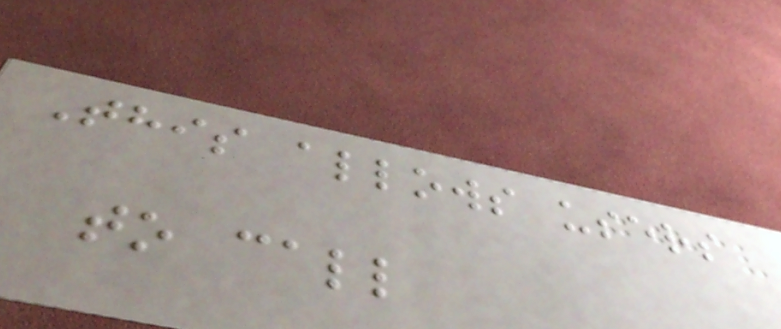This allows users
to call
